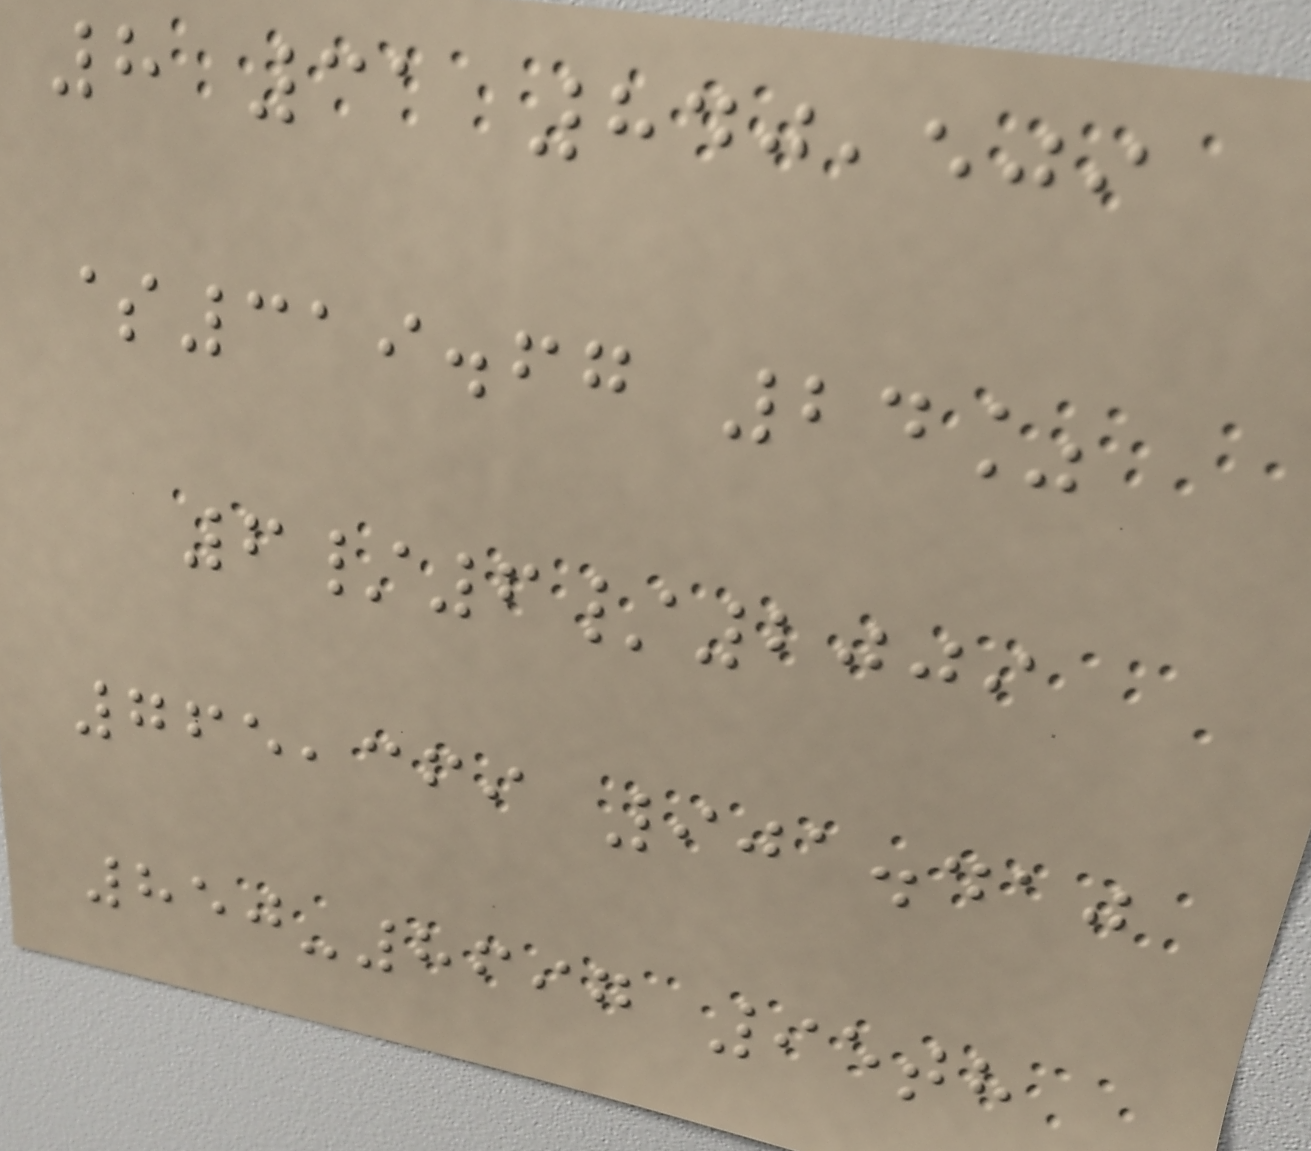8 31 840,509
$319.67 24%
6/6/2009
765,369 901.410
850-8697 95th
